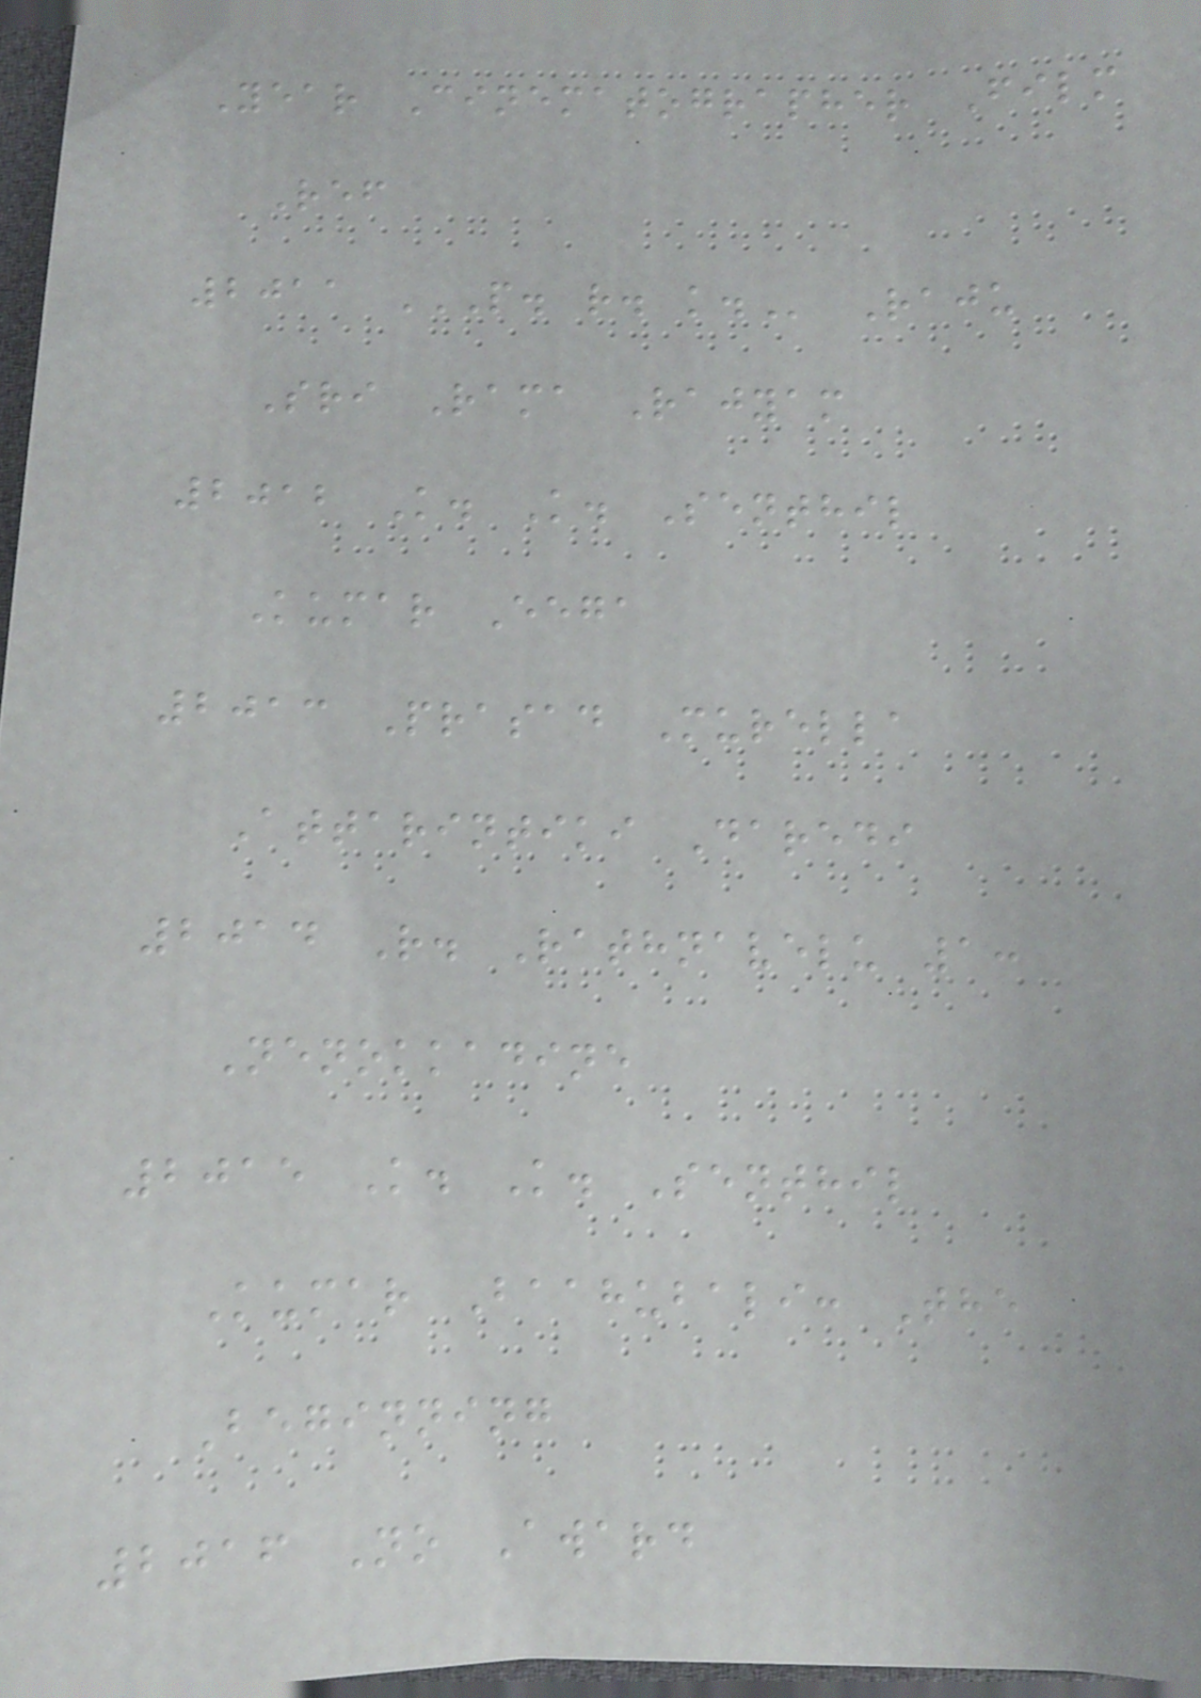Year Cinematographer Film
Ref
2011 P. R. K. Raju
Sri Rama Rajyam
2012 K. K. Senthil
Kumar Eega
2013 Prasad Murella
Attarintiki Daredi
2014 R. Rathnavelu 1:
Nenokkadine
2015 K. K. Senthil
Kumar Baahubali: The
Beginning
2016 No Award
